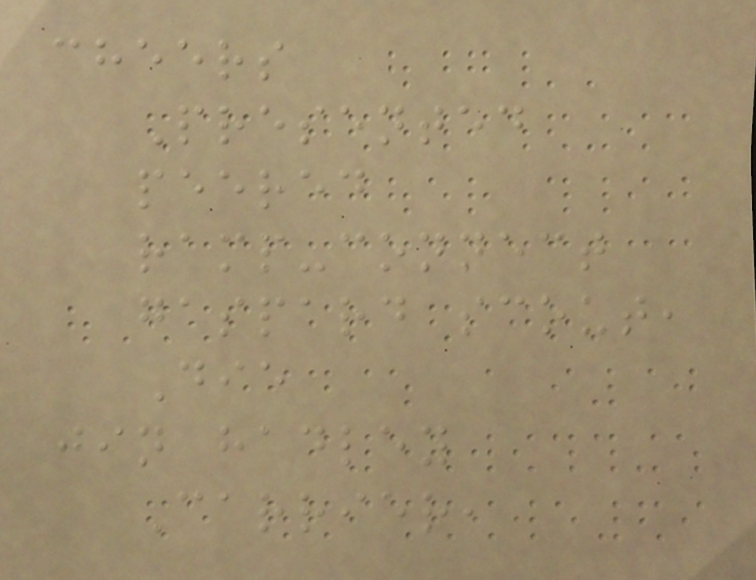cheers
Presented
peered
ramp-connect
gaspard scout,
Die
jin hadley
Carrier,
